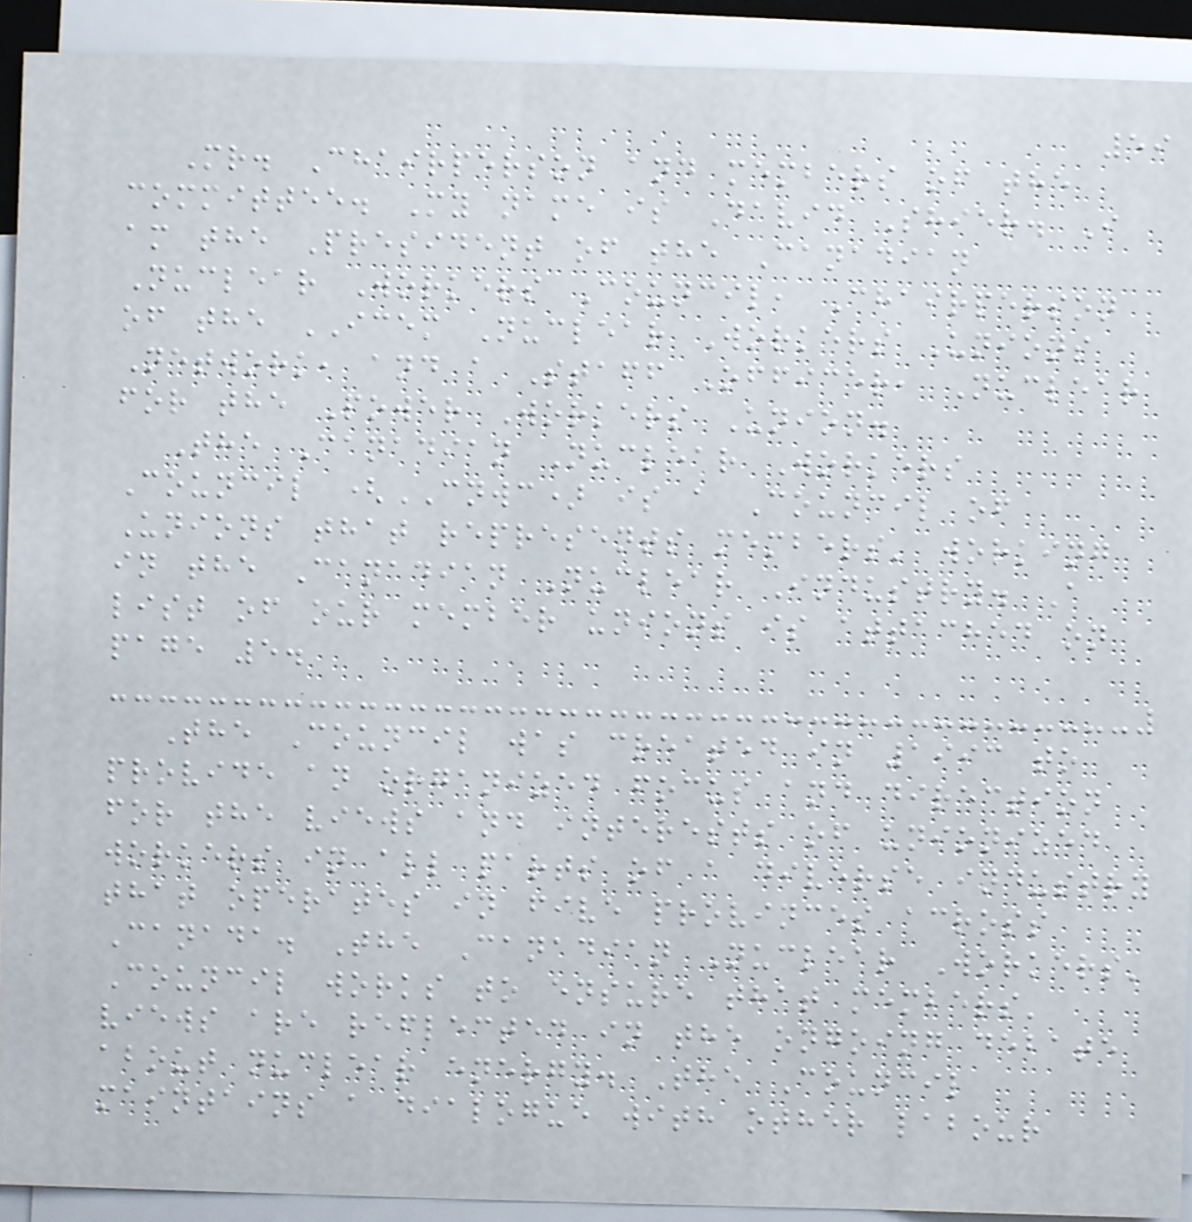59
Mr. Chairperson and members of the
committee. My name is David Shier. I
am the President of the Canadian
Nuclear Workers Council, Chairperson
of the ICEM Nuclear Workers Unions
Network, and a Staff Officer, Nuclear
for the Power Workers Union.
The Canadian Nuclear Workers
Council (CNWC) is a Council of
Unions that represents members' working
in the Canadian Nuclear Industry. A
list of our member unions is attached on
page 5.
The Council was created in 1993 to
provide an organized focus and direction
for the views and interests of unionized
workers in all parts of a diverse industry
that operates in five provinces across
Canada. The Canadian Nuclear Workers'
Council works to ensure that members'
views are reflected in the ongoing debate
about nuclear energy. The Council
maintains a dialogue with other labour
